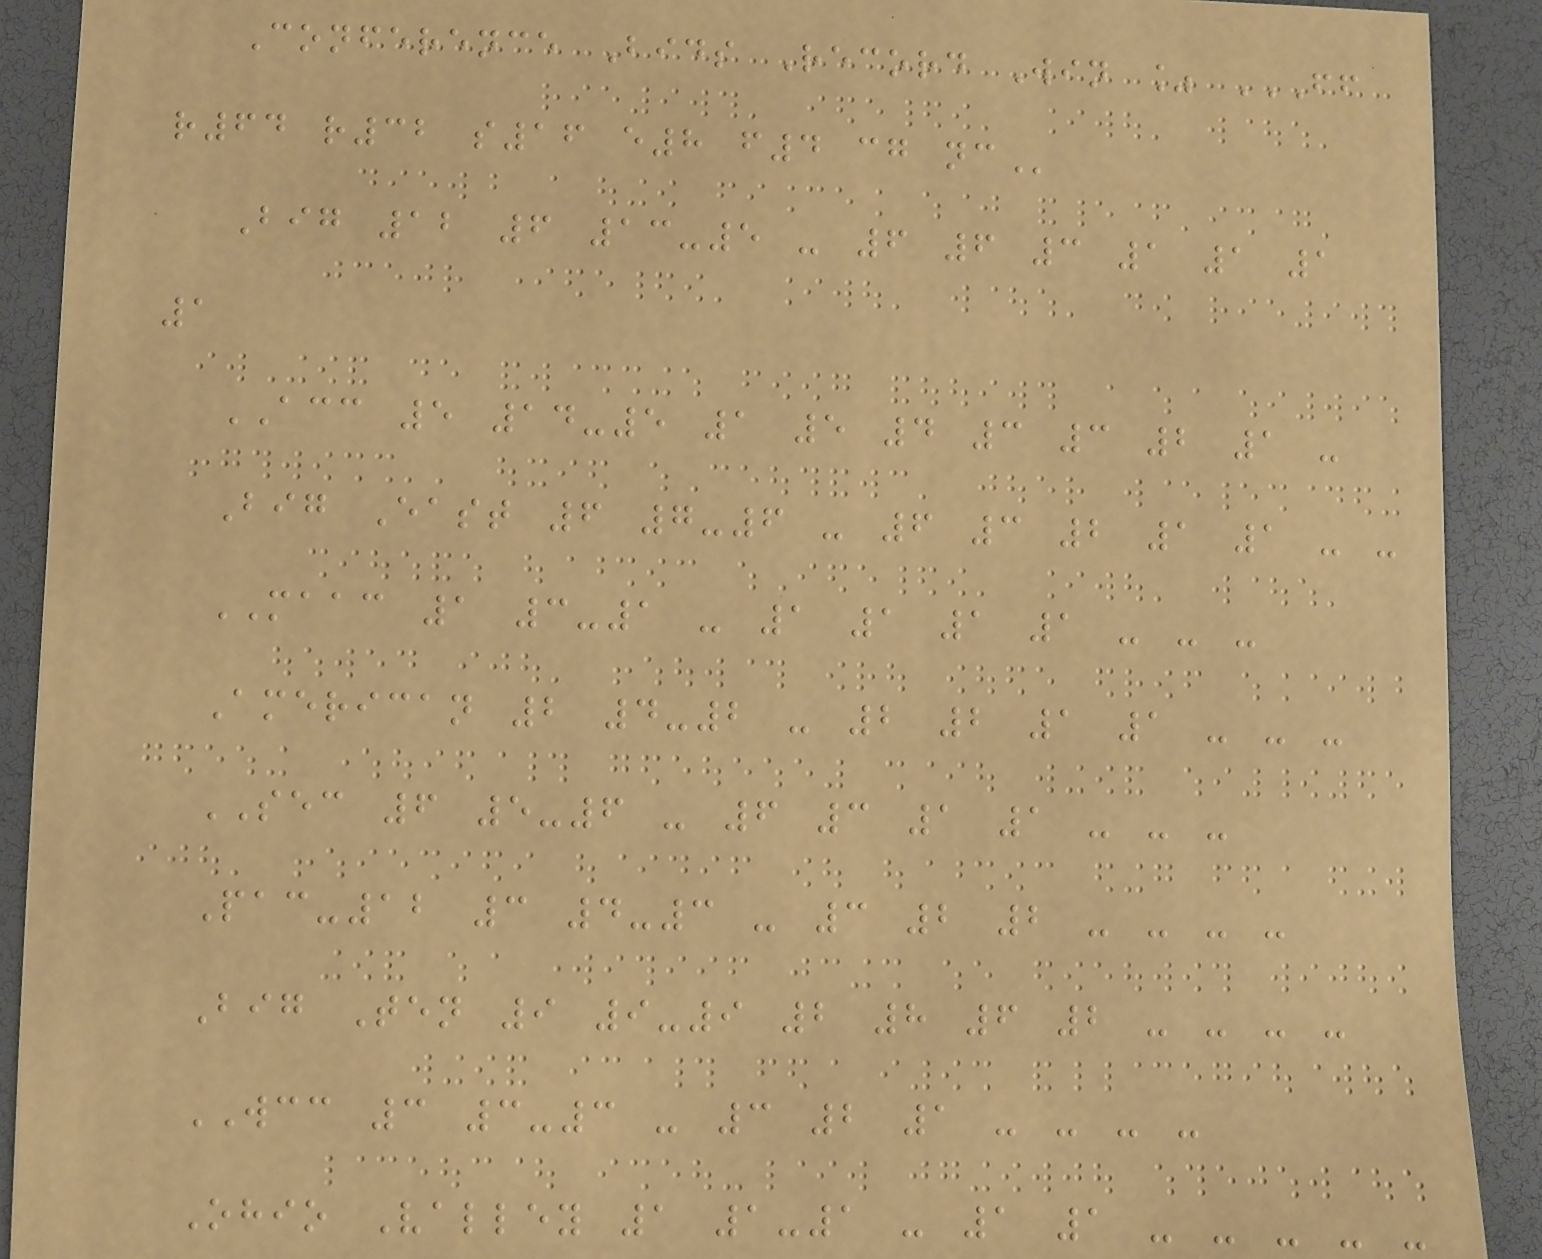Conference Bids Record Win % FF
R64 R32 S16 E8 F4 CG NC
Big 12 6 13-5 - 6 6 3 1 1 1
1
ACC 5 14-5 1 5 4 3 3 2 1 -
Big East 6 7-6 - 6 3 2 1 1 - -
MAAC 1 3-1 - 1 1 1 1 - - -
American 2 4-2 - 2 2 1 1 - - -
SEC 6 5-6 - 6 3 1 1 - - -
Pac-12 3 4-3 - 3 2 2 - - - -
Big Ten 9 9-9 2 8 6 2 - - - -
WCC 3 3-3 - 3 2 1 - - - -
Ohio Valley 1 1-1 - 1 1 - - - - -
